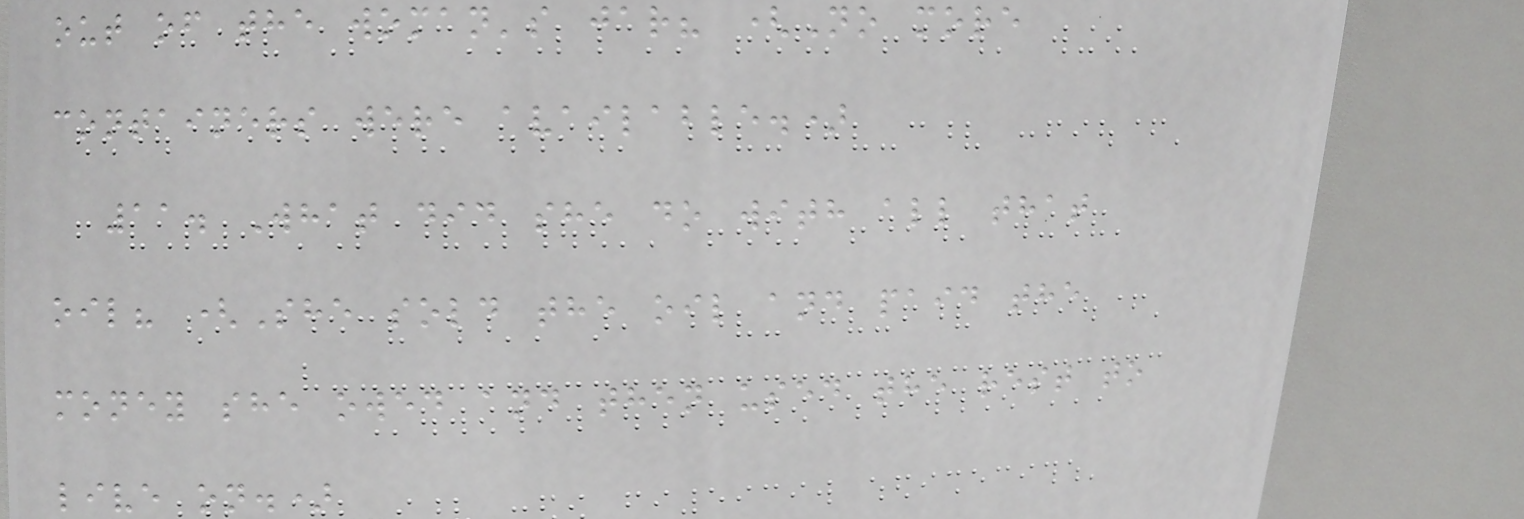out of the woman's jar? (No more
containers were available.)
11. What did she do with all that
oil? (She sold the oil and paid the
money she owed and then used the rest to
live on.)
